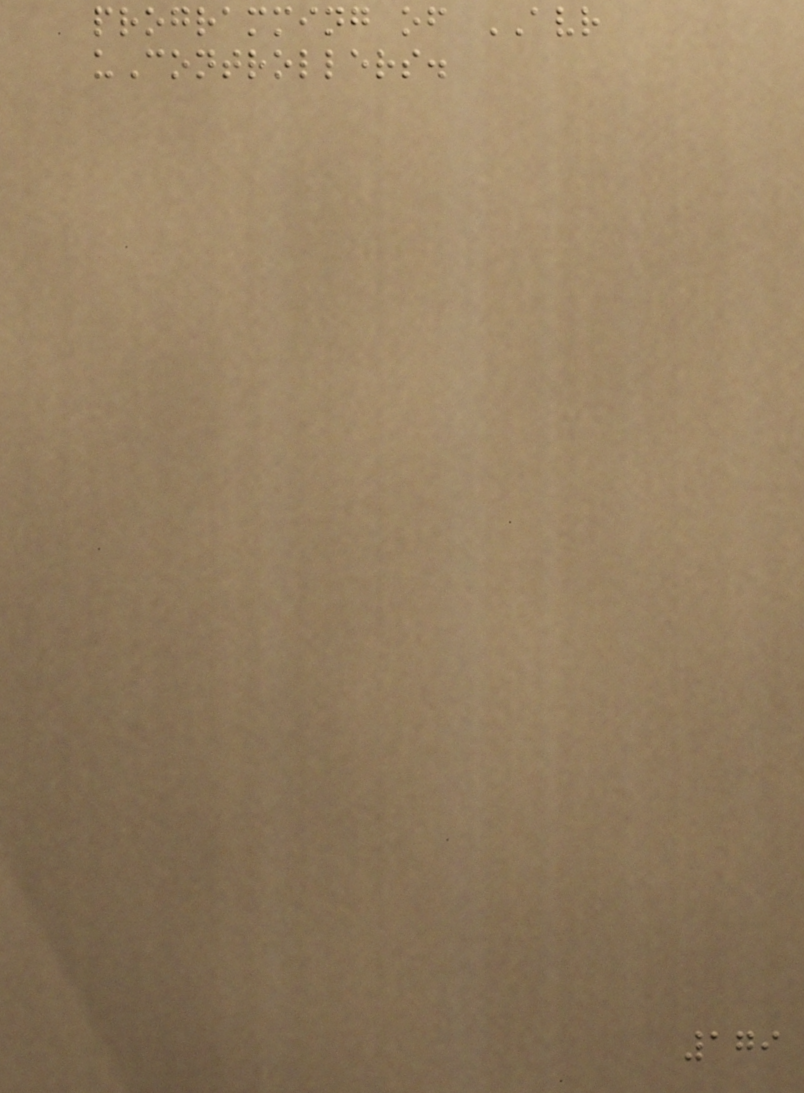programming of AVR
uControllers.
179
